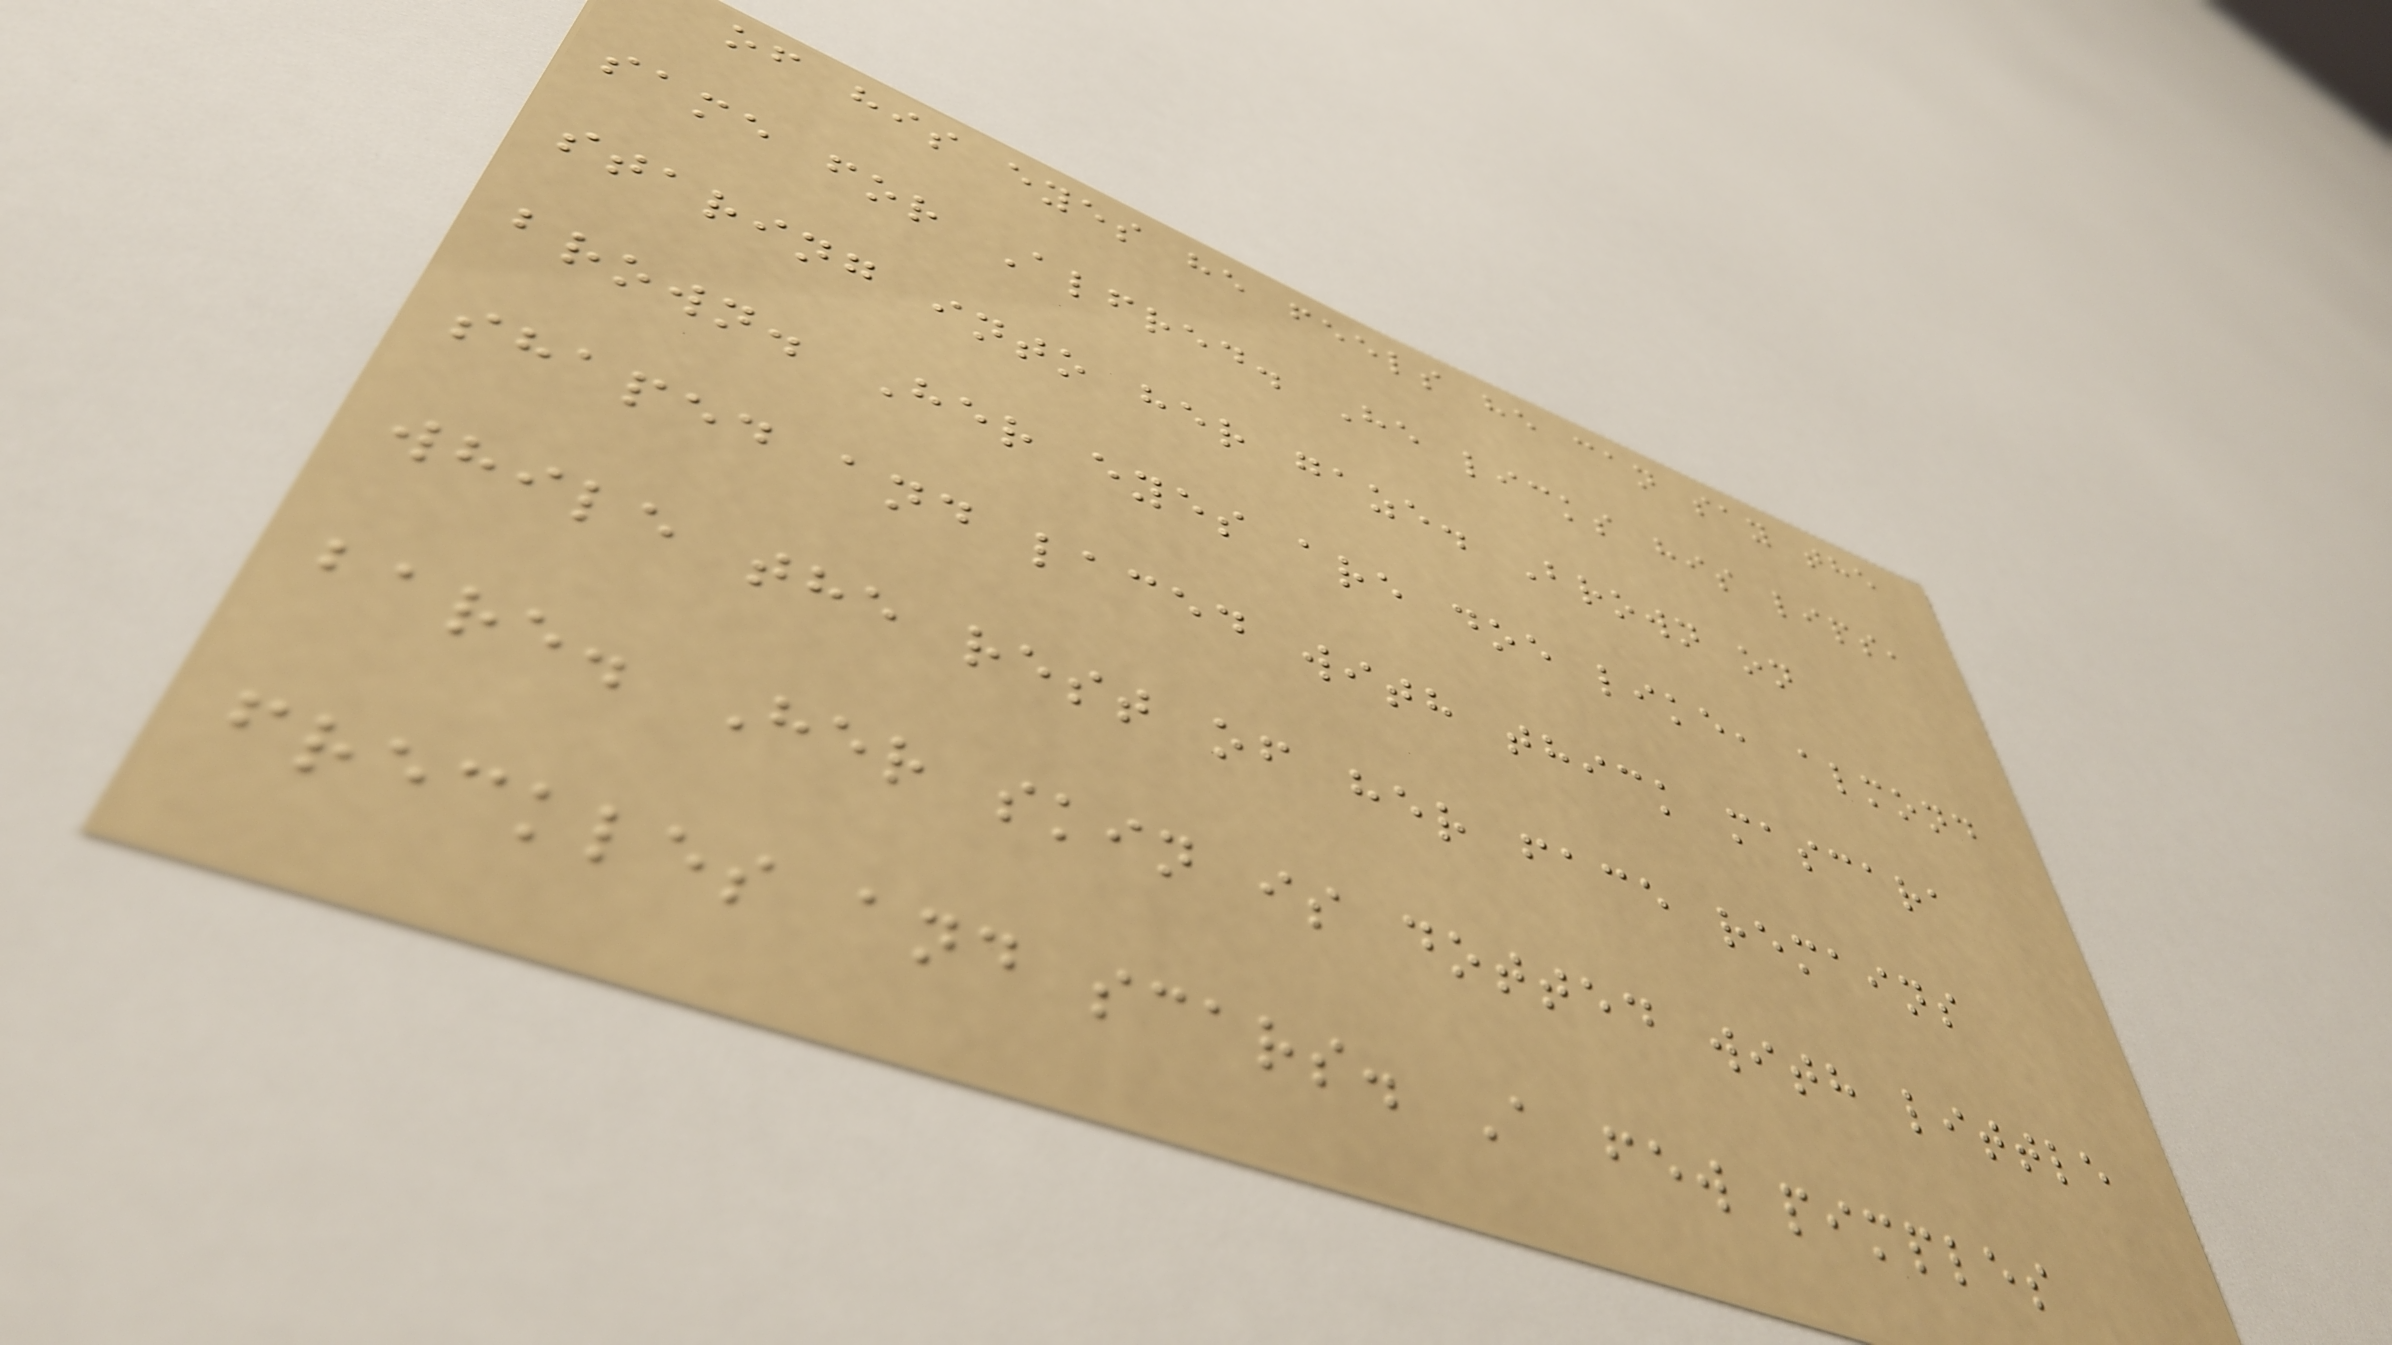of his eyes he feels he can say the
same for Alfred. He licks his lips,
staring into her gaze. Brown on
brown. Her eyes are doe like, almond
shaped and laced with thick mascara
while the rest of her face remains
bare. Her skin is dotted with little
freckles and scars. A few pimples
